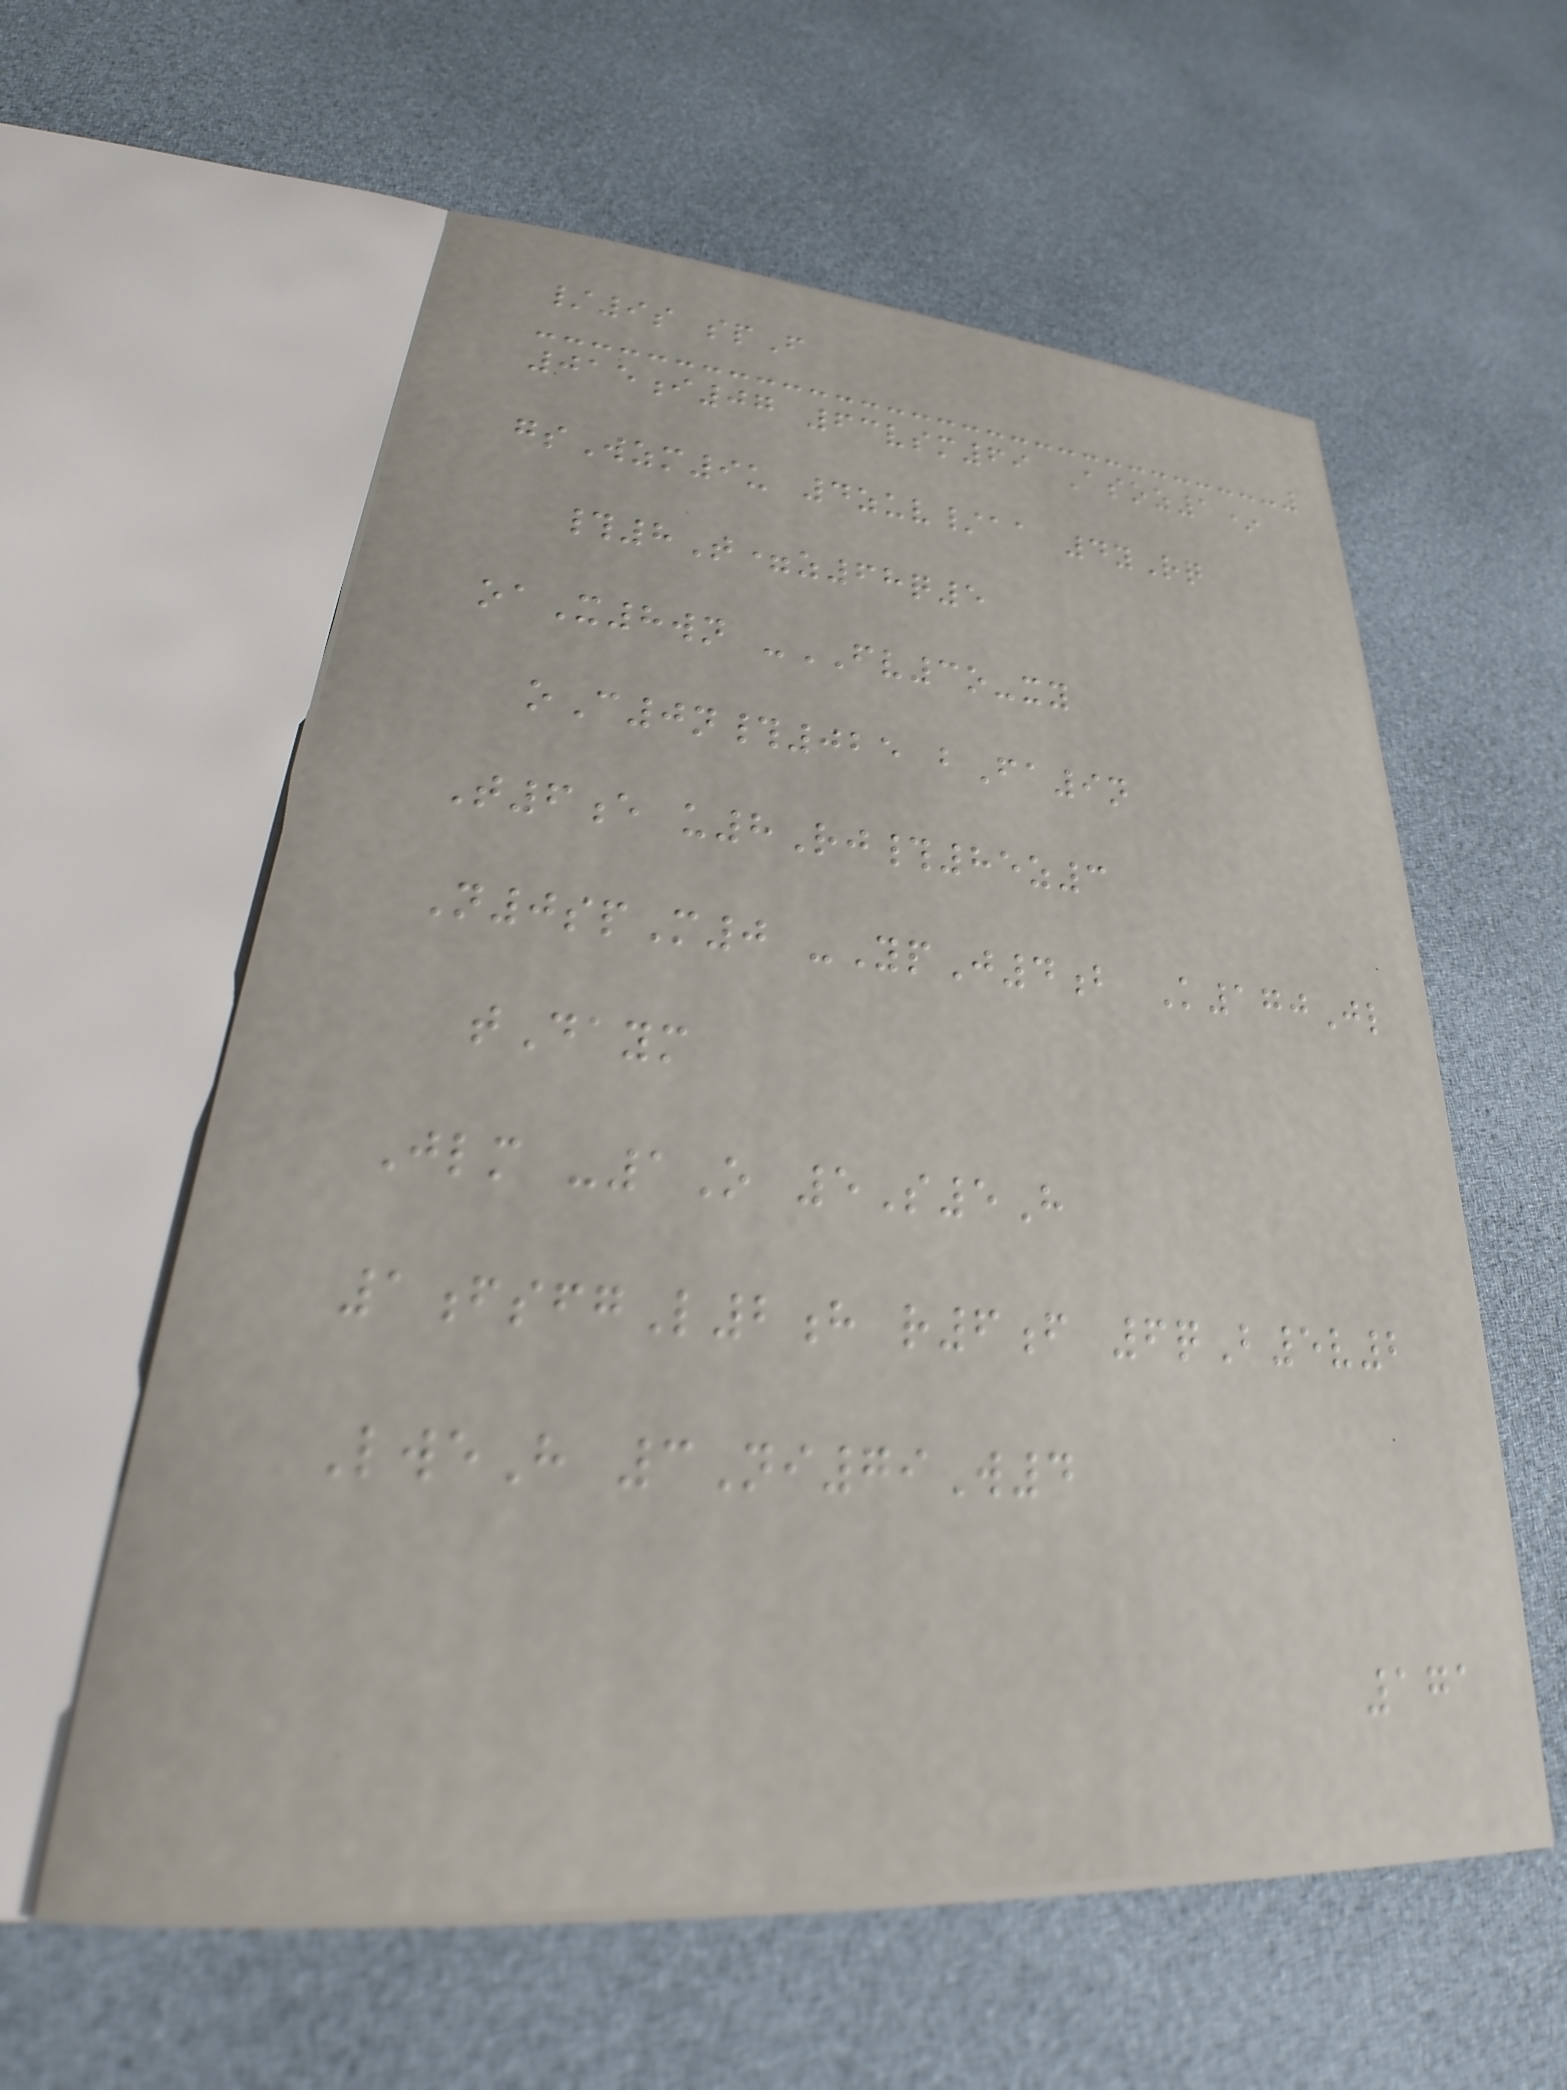/9s spF
015i07 63vsm69 Asoz1*
gsWzm9u 4zuv/aa 4yRq
#8T=z68q5
oaX8wn -FV3o-xy
oC0n#025 bFa9n
T6e u8Rj#85z3
N0spM0 -YpJ4b K170Jl
tDaym
Jlm -1O 5S5H
1fsfgL2h r6f 6qB5v2
LweH 3Ni79W4
171
